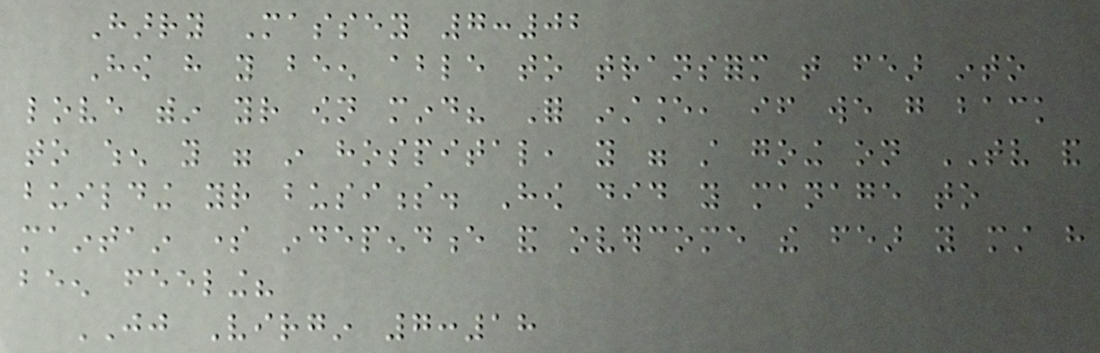Harry Massey 7:02
How have you been able to transform that fear into
love within your own mind? For instance, if we go back
to when you were in hospital, you were still going on TV and
building your business. How did you manage to
maintain some independence and overcome the fear you must have
been feeling?
JJ Virgin 7:18
